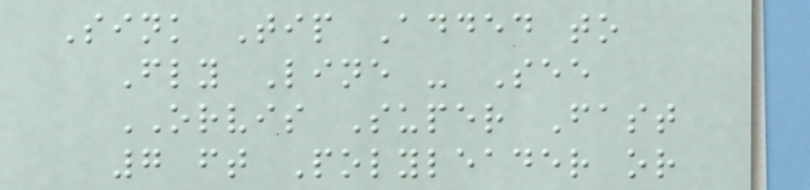Sink Tip Added to
Fly Line - See
ORVIS Super Fast
7 ft Polyleader or
